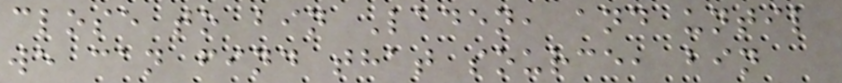close to bin Laden, and until
we can find that source, bin
